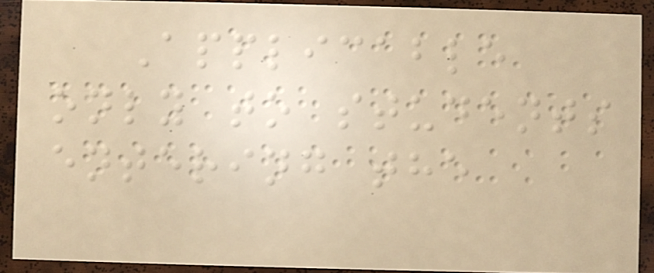Applicable
only to students
entering the
